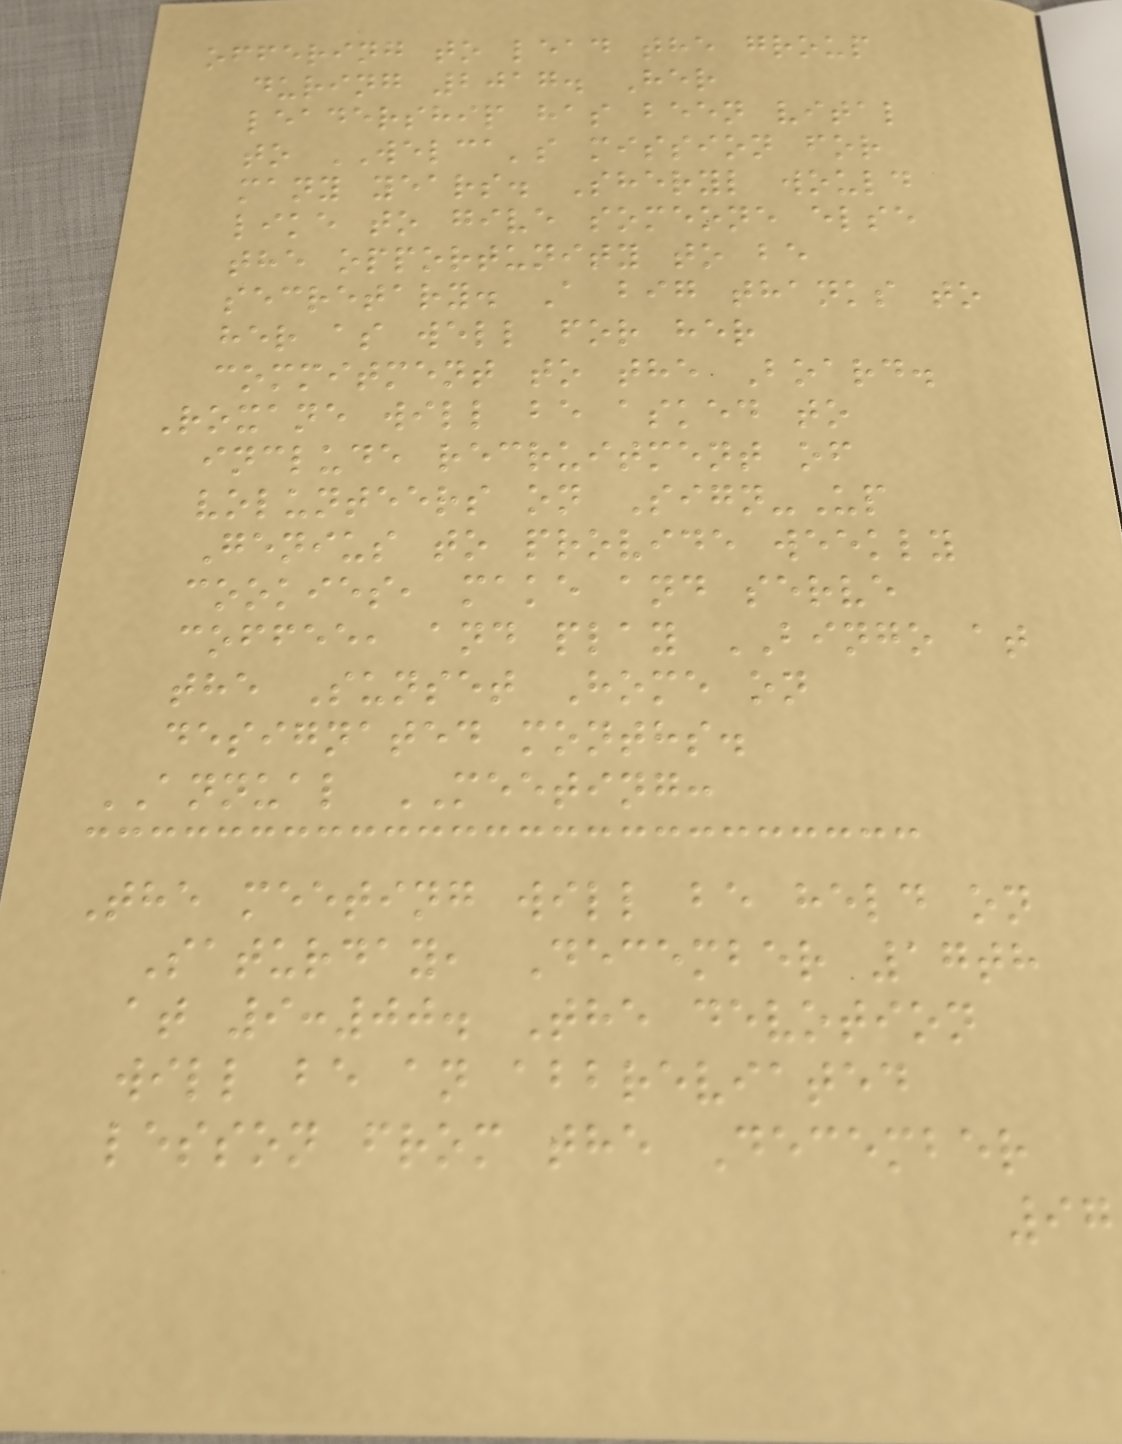offering to lead the group
during 2017. Her
leadership has been vital
to WELCA's mission for
many years. Sheryl would
like to give someone else
the opportunity to be
secretary. A big thanks to
her as well for her
commitment to the Board.
Roxane will be asked to
include recruitment of
volunteers on Sign-Up
Genius to provide weekly
cookies, make and serve
coffee, and play BINGO at
the Sunset Home on
designated months.
ANNUAL MEETING:
The meeting will be held on
Saturday, December 17th
at 9:00. The devotion
will be an abbreviated
lesson from the December
97
